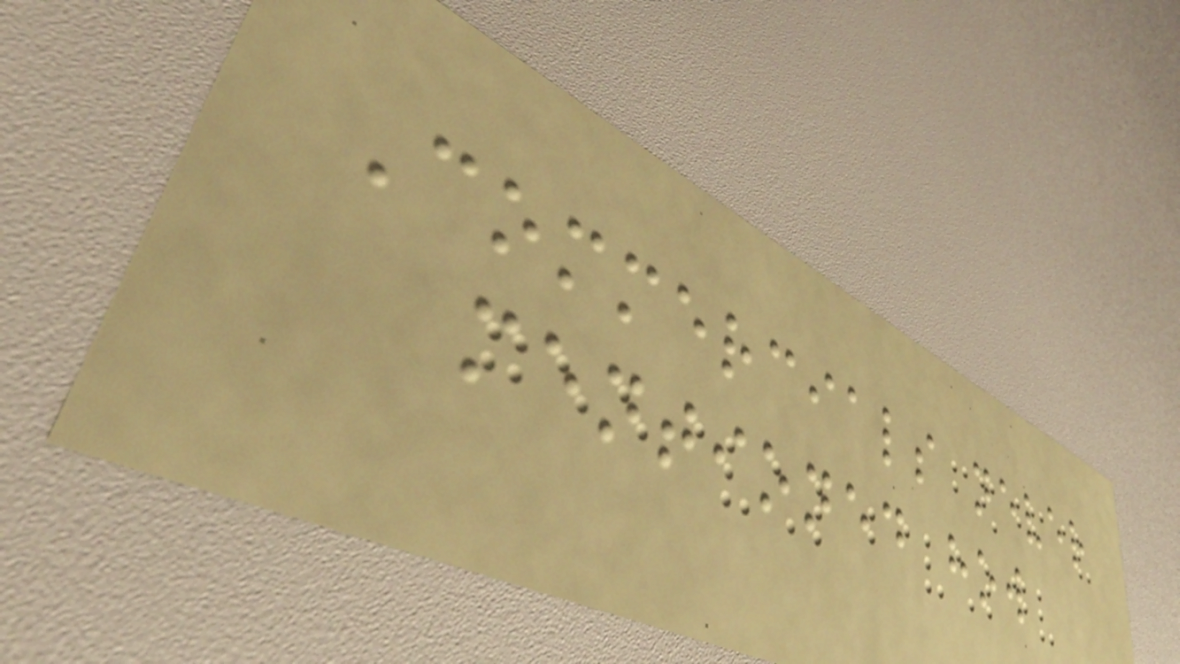Commercials never
mentioned how
